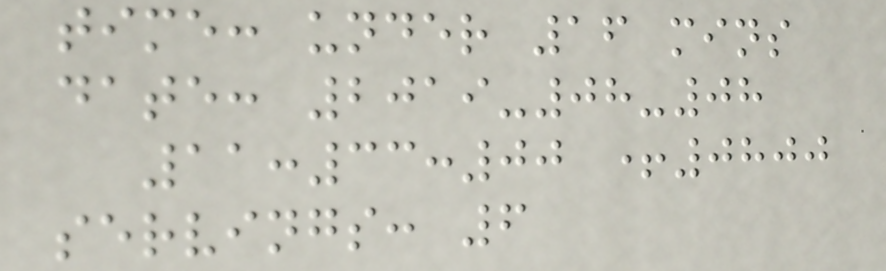time: under 16 mins
date: 2019-08-08
11:33:00 +0800
servings: 6
